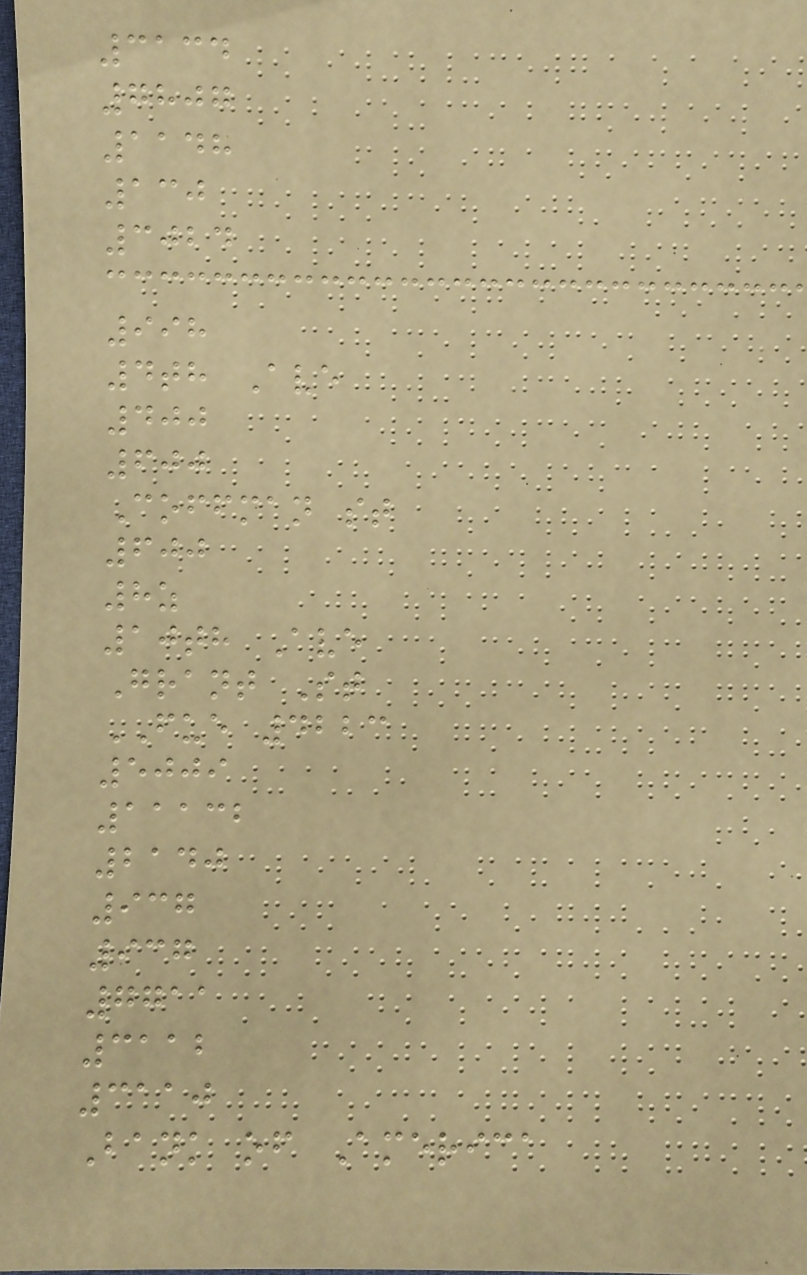3134
7807
1148
130
3024
998
4th Ave
400
600
Coffman st
600
8z
10th Ave
Grant St
FUE 4223
5009
11132
2140
937
937
7711
3112
3110
Bank of America
